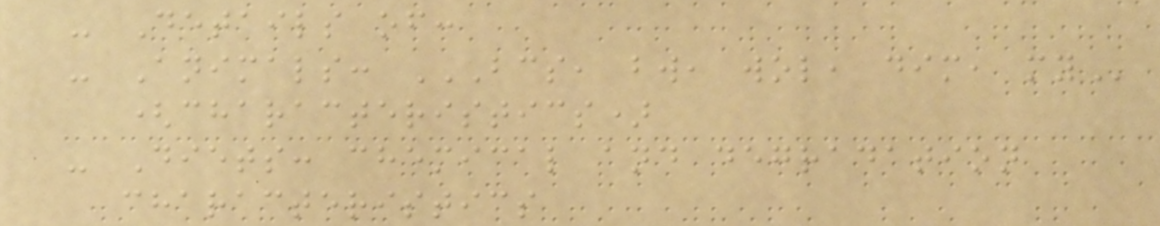- Details of:
- Animals: BCS, BW, WOL, DIM, MY
(characteristics)
- Diets: chemical and degradation
characteristics
